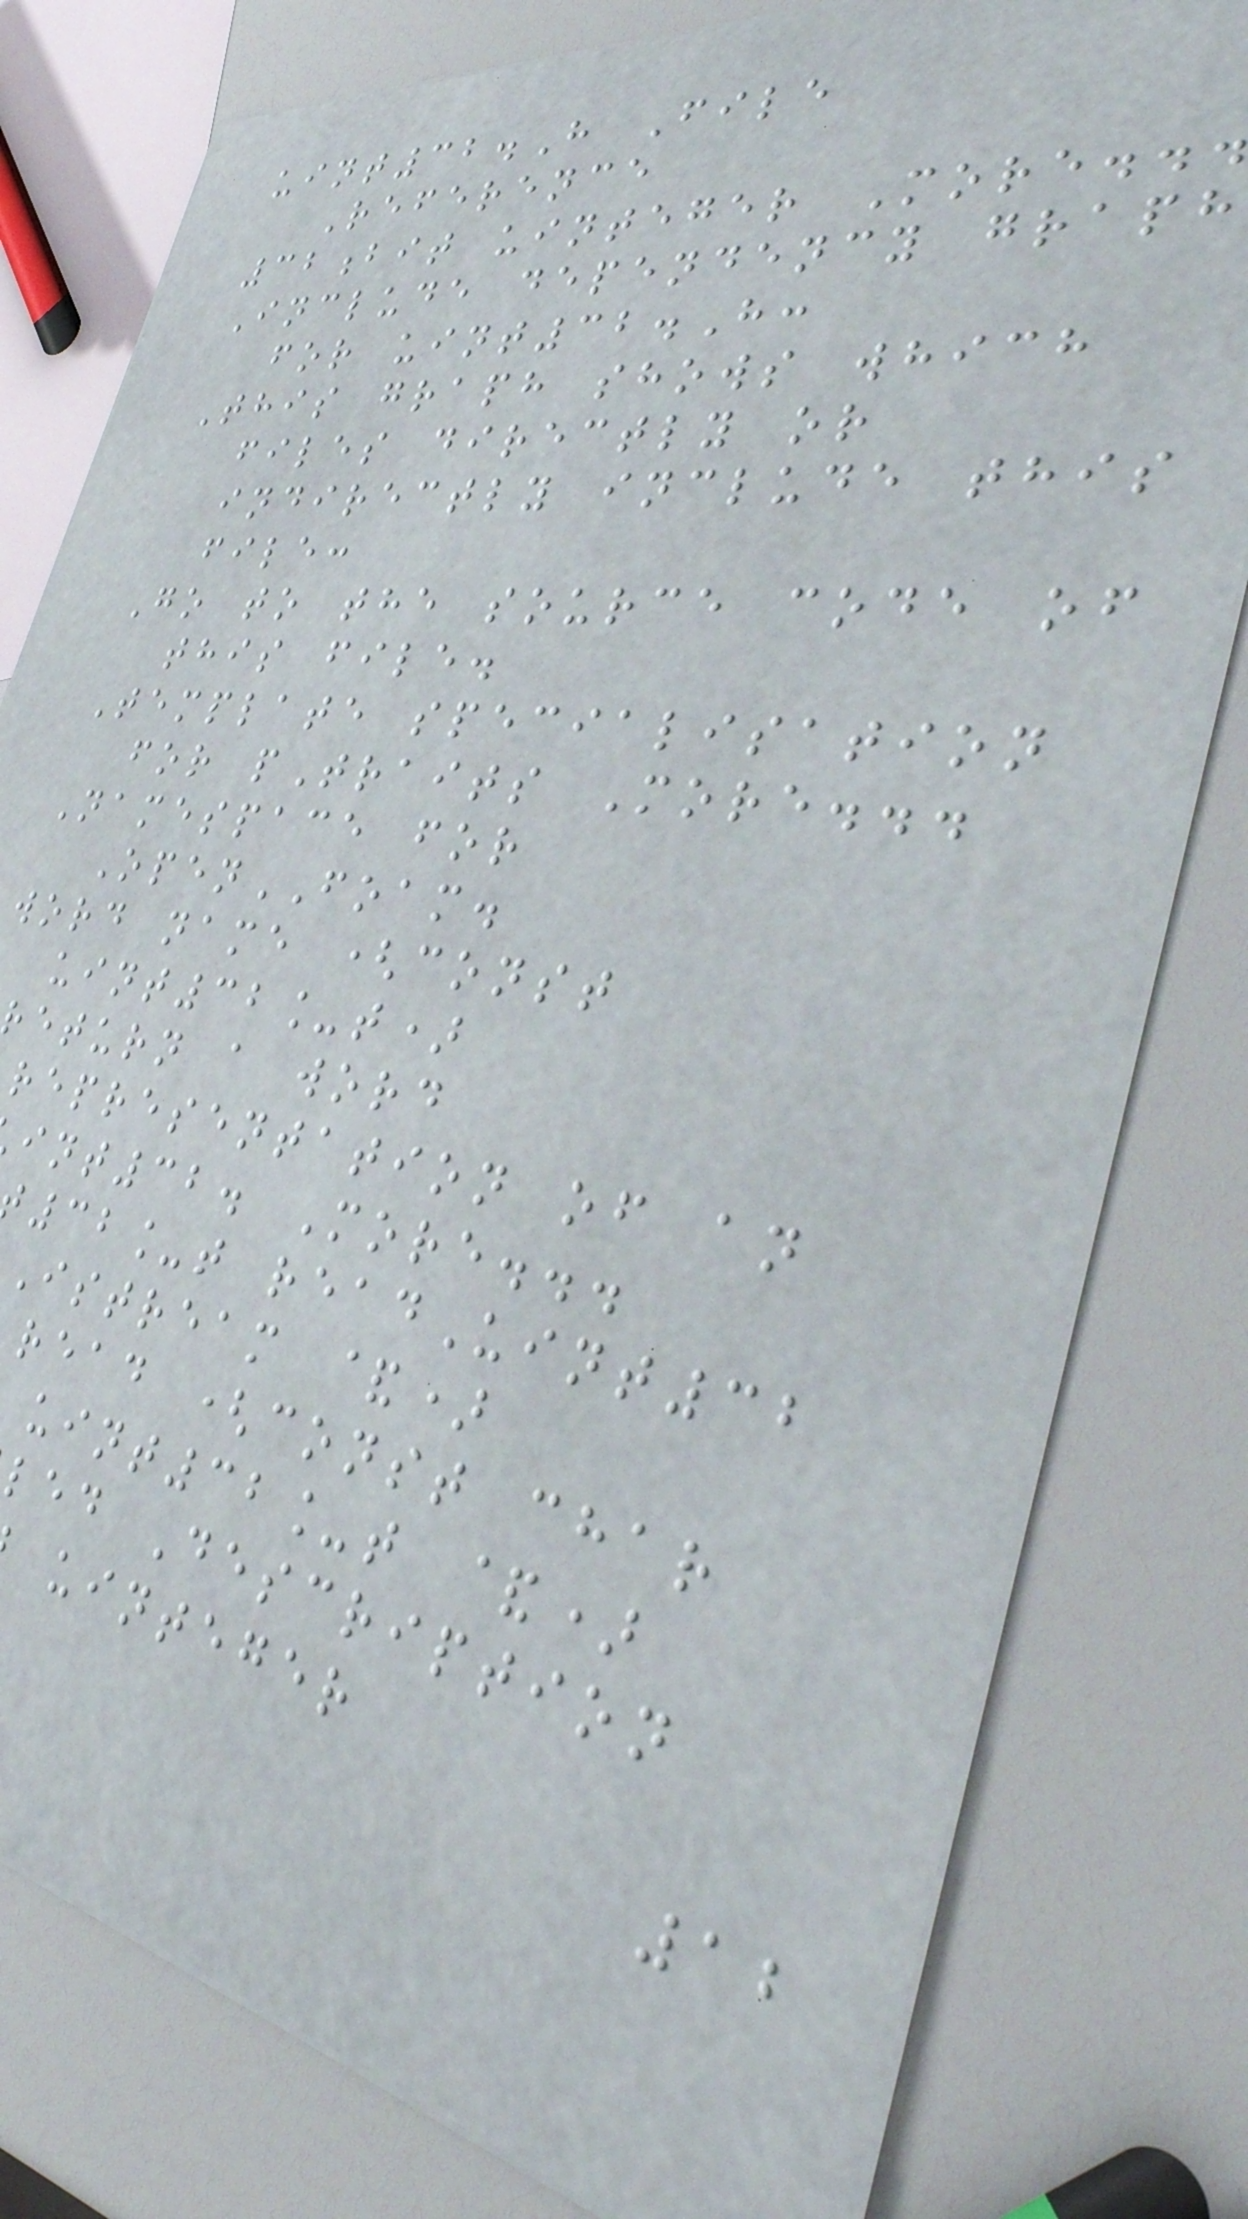uint32.H File
Reference
32bit uinteger More..
Include dependency graph
for uint32.H:
This graph shows which
files directly or
indirectly include this
file:
Go to the source code of
this file.
Template specialisation
for pTraits More...
Namespace for
OpenFOAM.
word name (const
uint32_t)
return a word
representation of an
int32. More...
32_t readUint32
Istream &)
read (const char
uint32_t &)
led Description
uinteger
12
